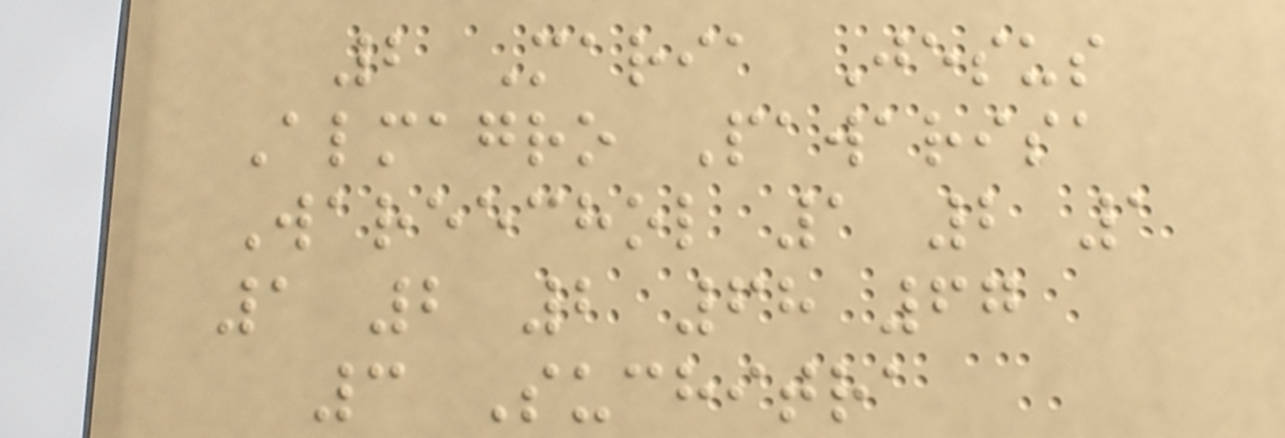2 Maria Jesus
Almagro Pawarisa
Wareechol 1 2 1
1 2 2 68 67
3 Suchitra
